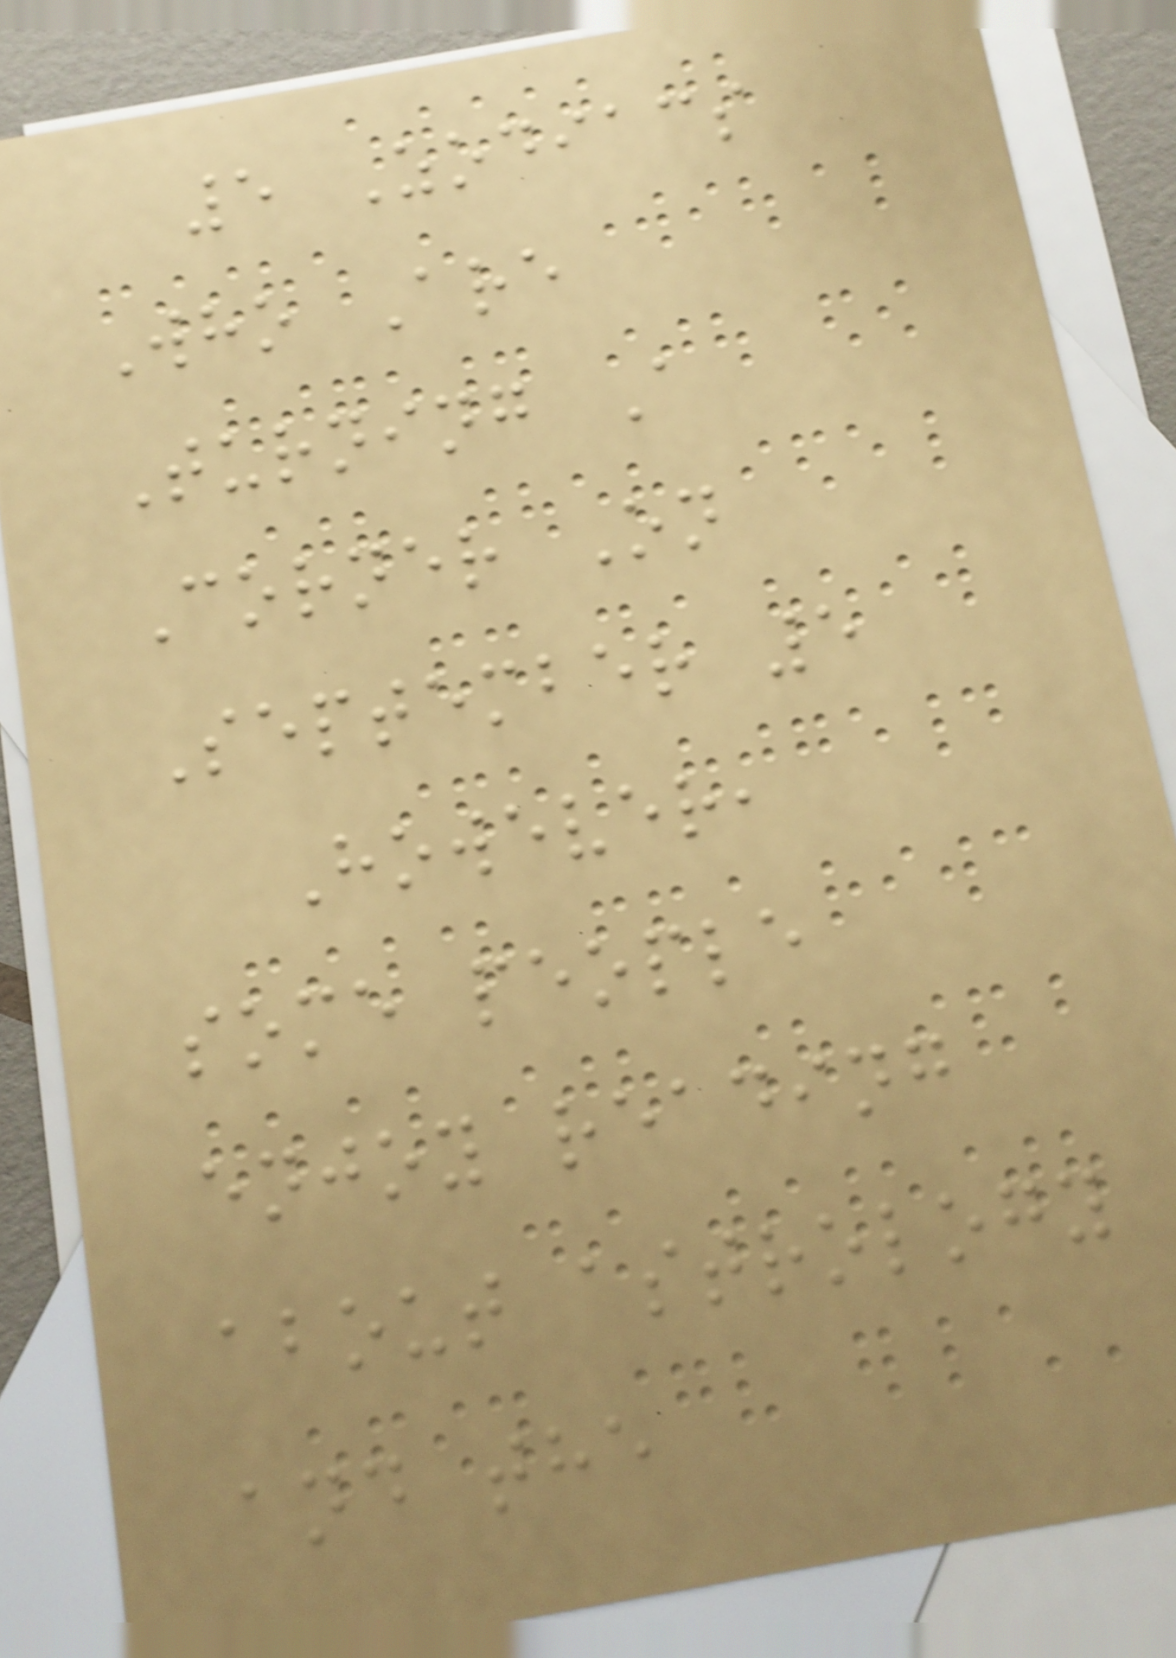5 Zodiacs
Who Are
Turning A
Corner On
September 5
However,
some people
enjoy reading
about astrology
and the
